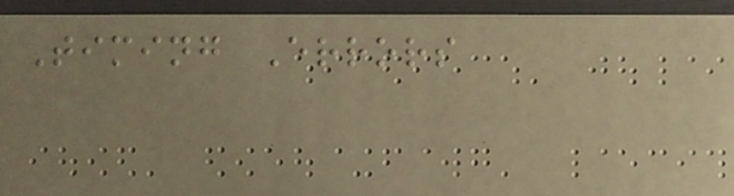Timing Errors
